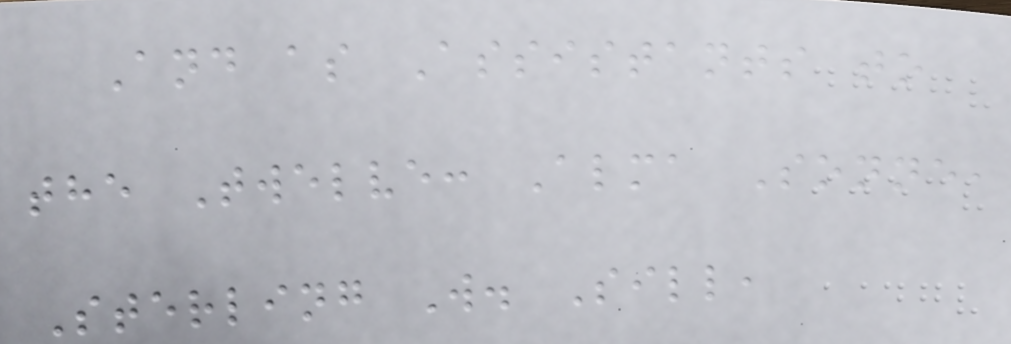And as Assistants to
the Twelve: Alma Sonne,
Sterling W. Sill,
